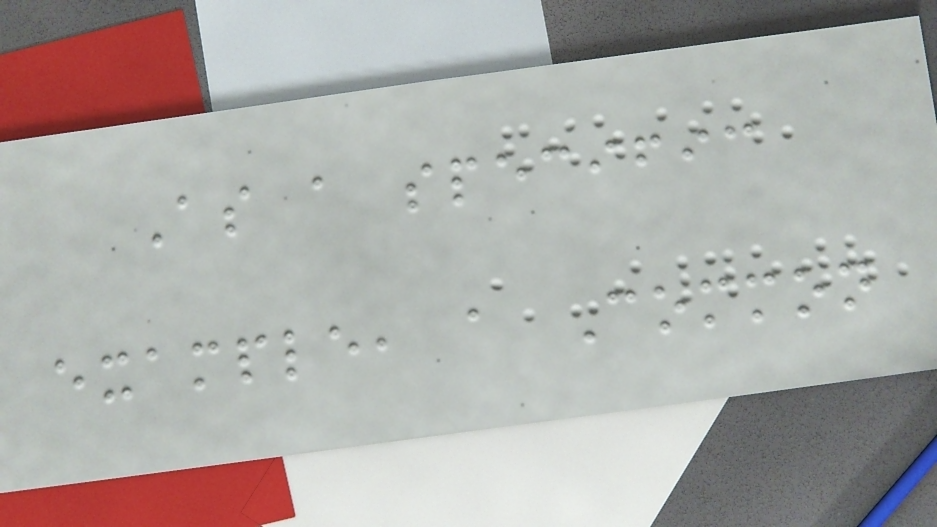As a specific
example, a Common
